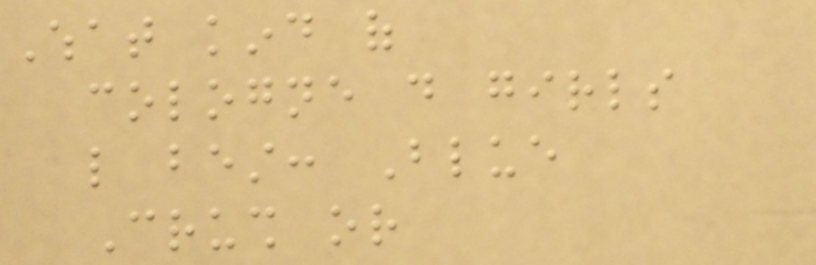What kind of
cologne do girls
like best: Blue
Crush or
